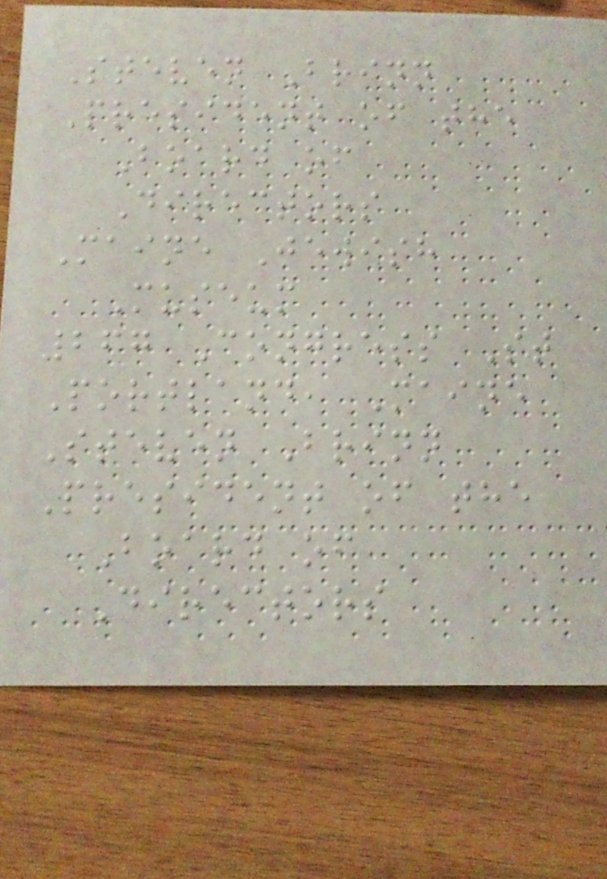Steven Brinn
President of the
Board of
Directors
Maine Jewish
Museum
267 Congress St
Portland, Maine
Steven Brinn
President of the
Board of
Directors
